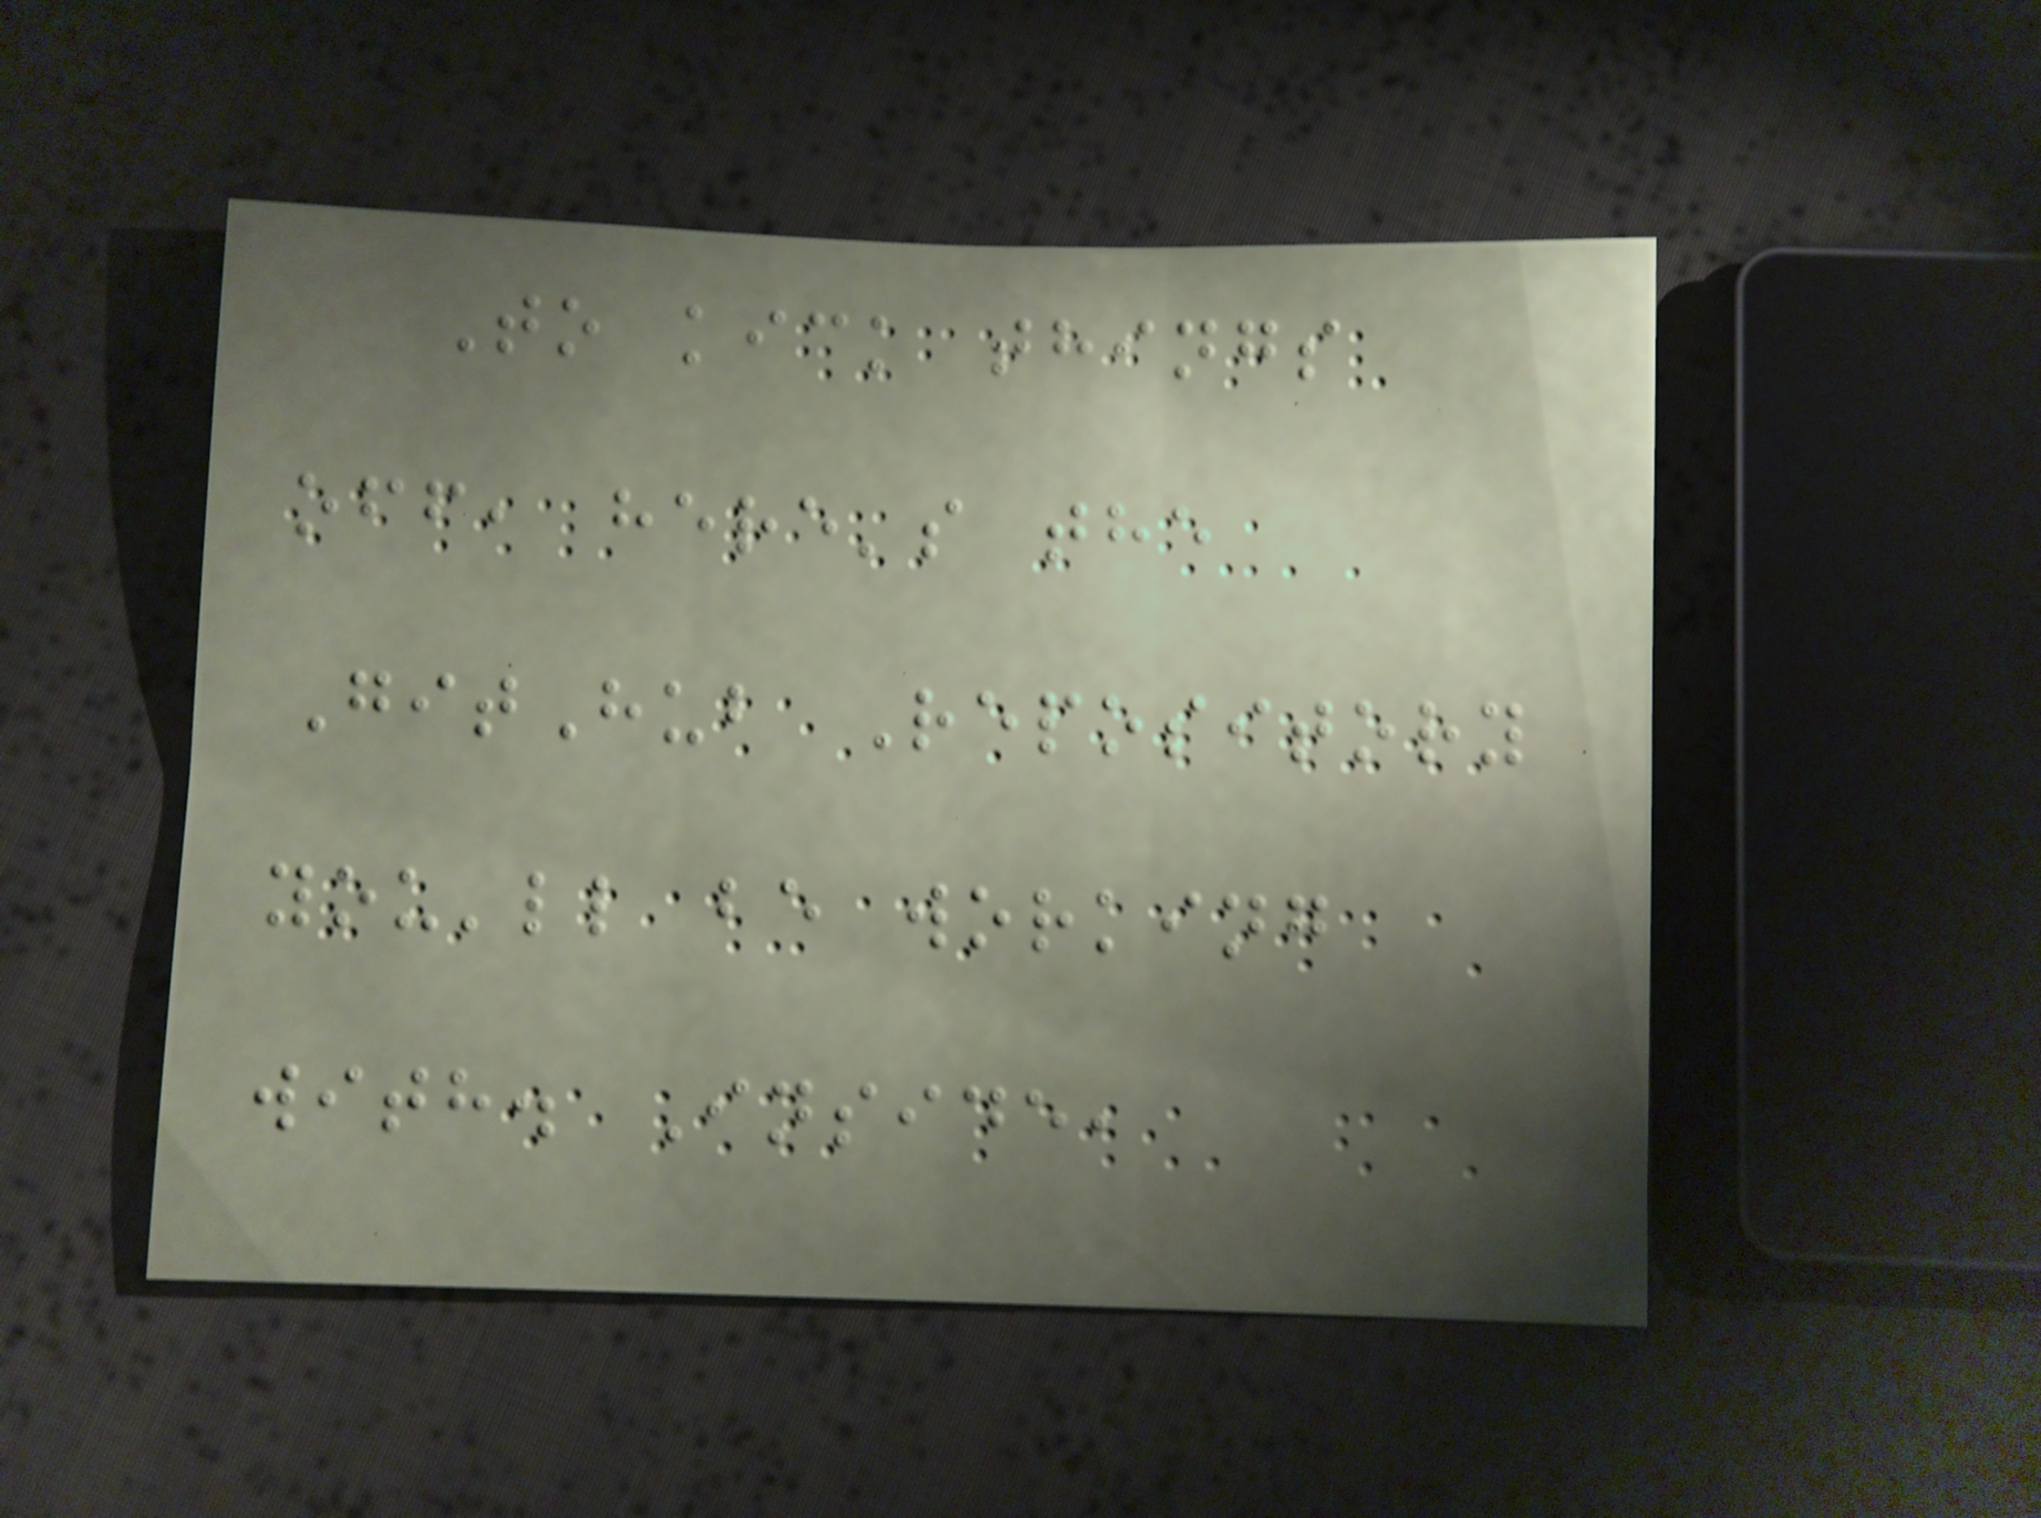To kick things
off, here's the
GitHub Repository
you'll be working
with. Inside,
